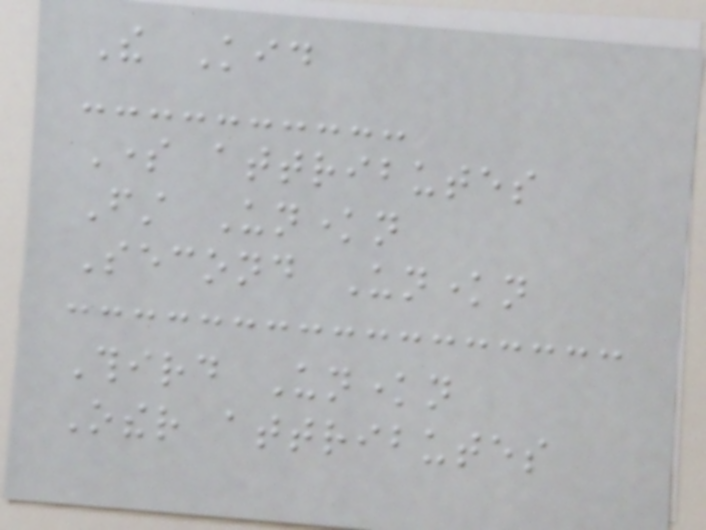The Kid
Some attributes
First Unknown
Second Unknown
Third Unknown
Other attributes
